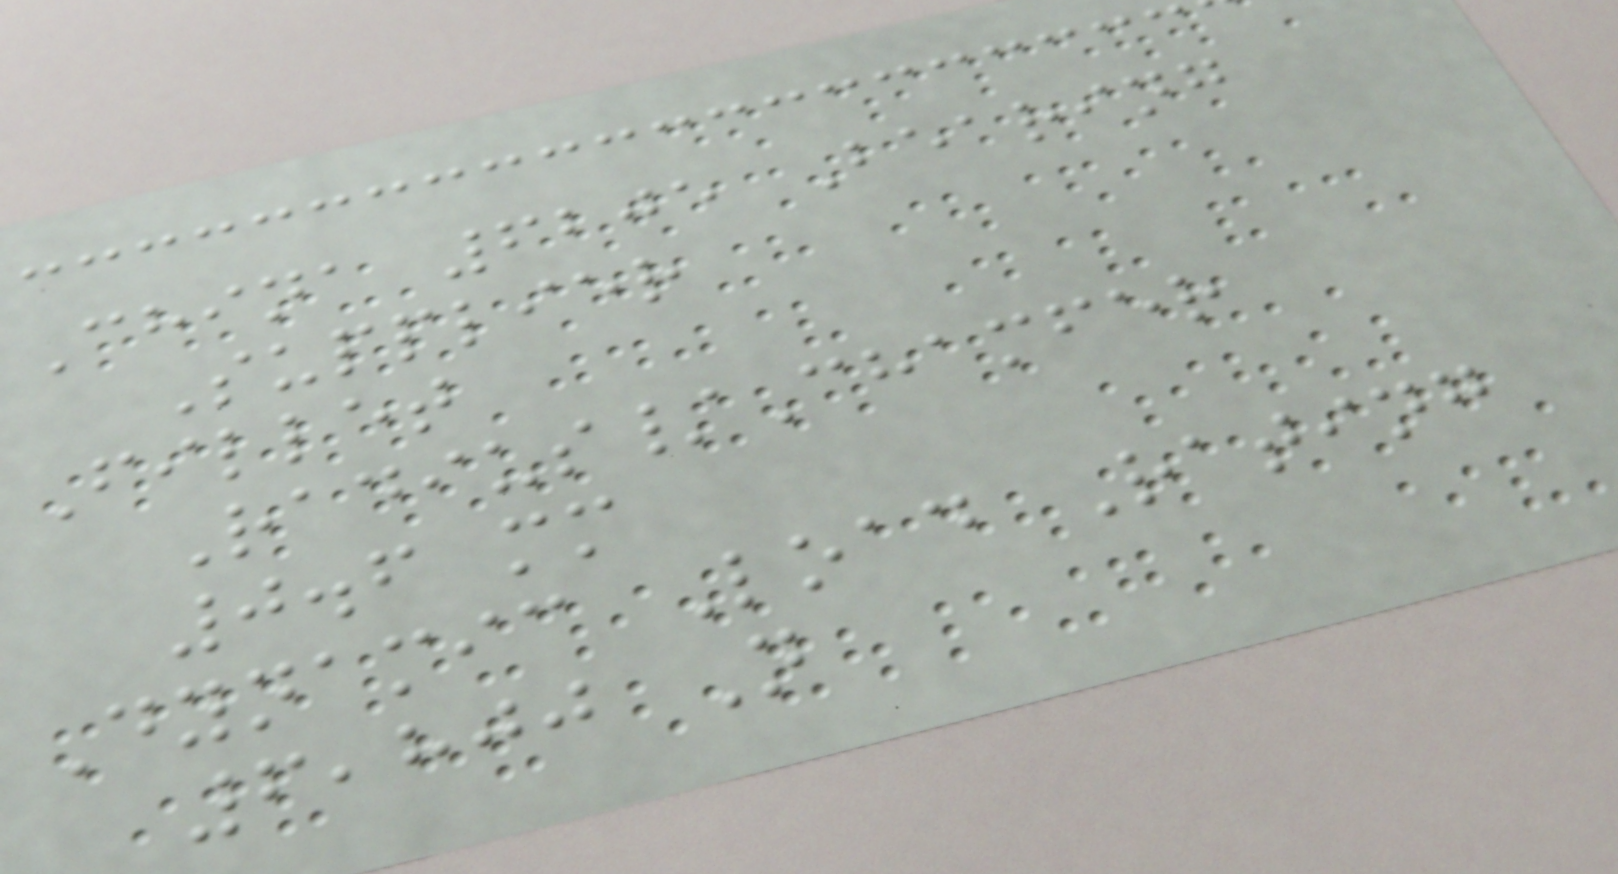China 6205 Bearing
Supplier
Fillet
Radius/Chamfer
0.6 mm
Dynamic Load Rating
6,800 N
